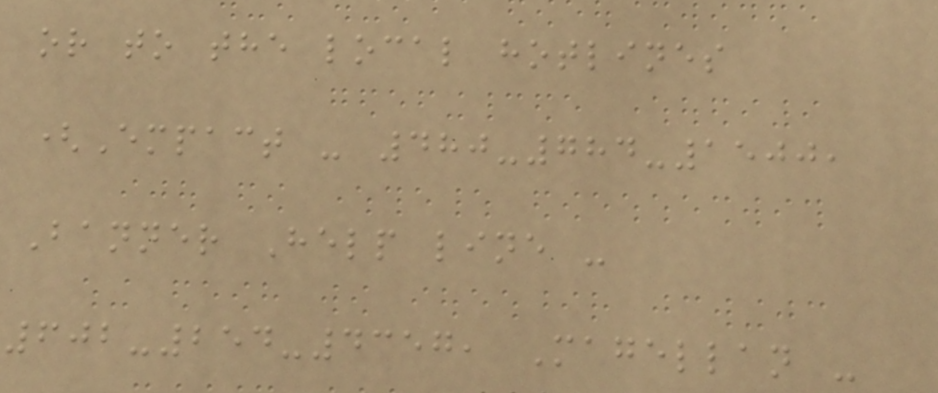or to the local hotlines
(Empact - 480-784-1500,
Banner Help line -
602-254-4357, Magellan -
